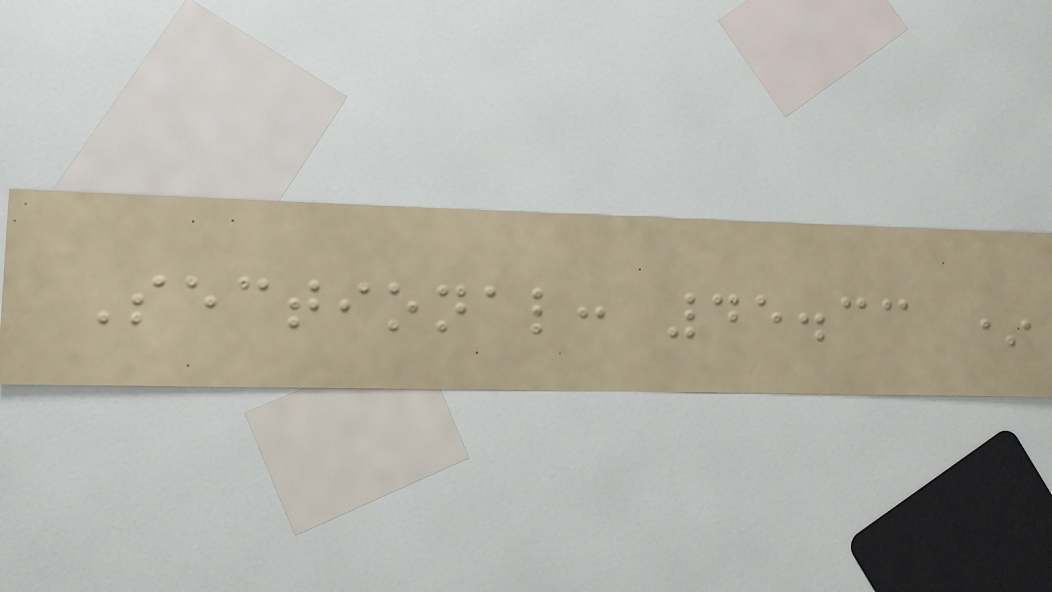Sectional: 45.33 *
